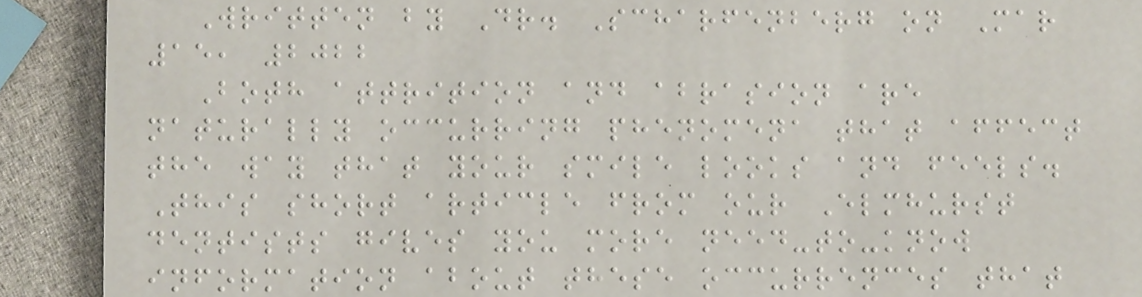Written by Dr. Scharfenberg on Mar
15, 2022
Both attrition and abrasion are
naturally occurring phenomena that affect
the way that your smile looks and feels.
This short article from our Elmhurst
dentists gives you more need-to-know
information about these occurrences that
